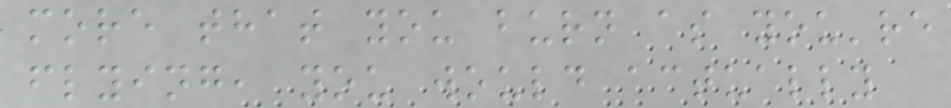more that you burn as you're
flying, you would actually
